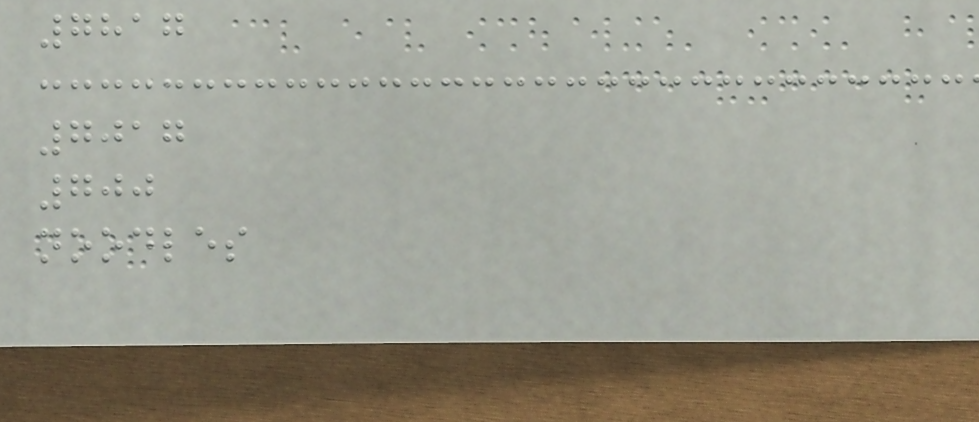7817
7017
700
noodles
